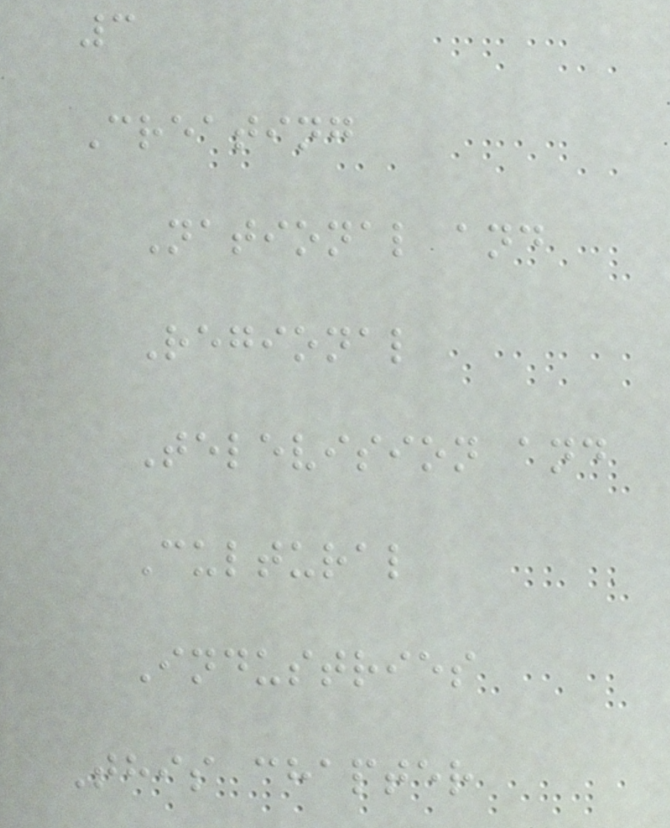3
Creating
National and
Regional
Television and
Cultural
Industries
This chapter
